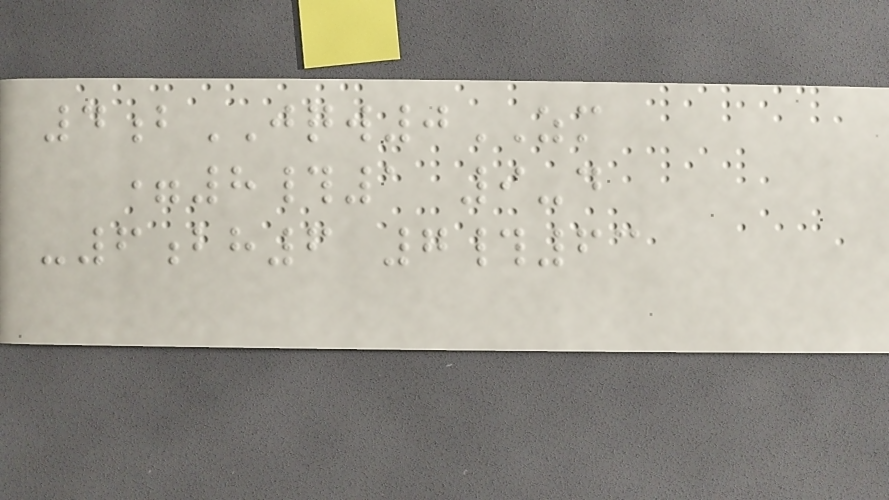4bJQW0ZM
=8#1 9-d
-6bh6 7#63
